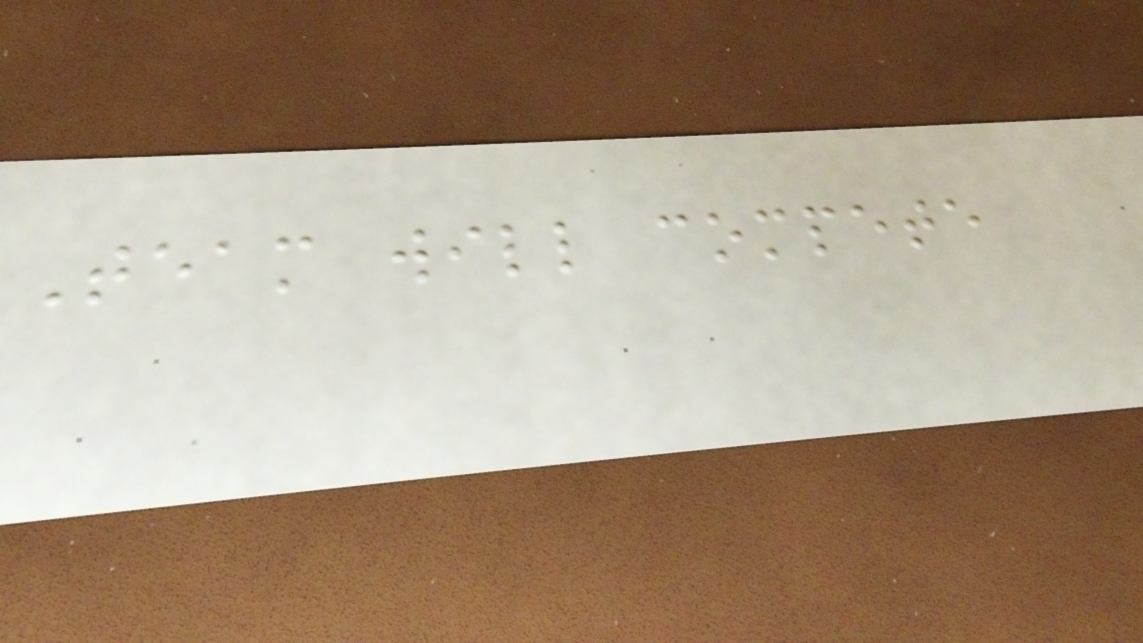Team will compete
